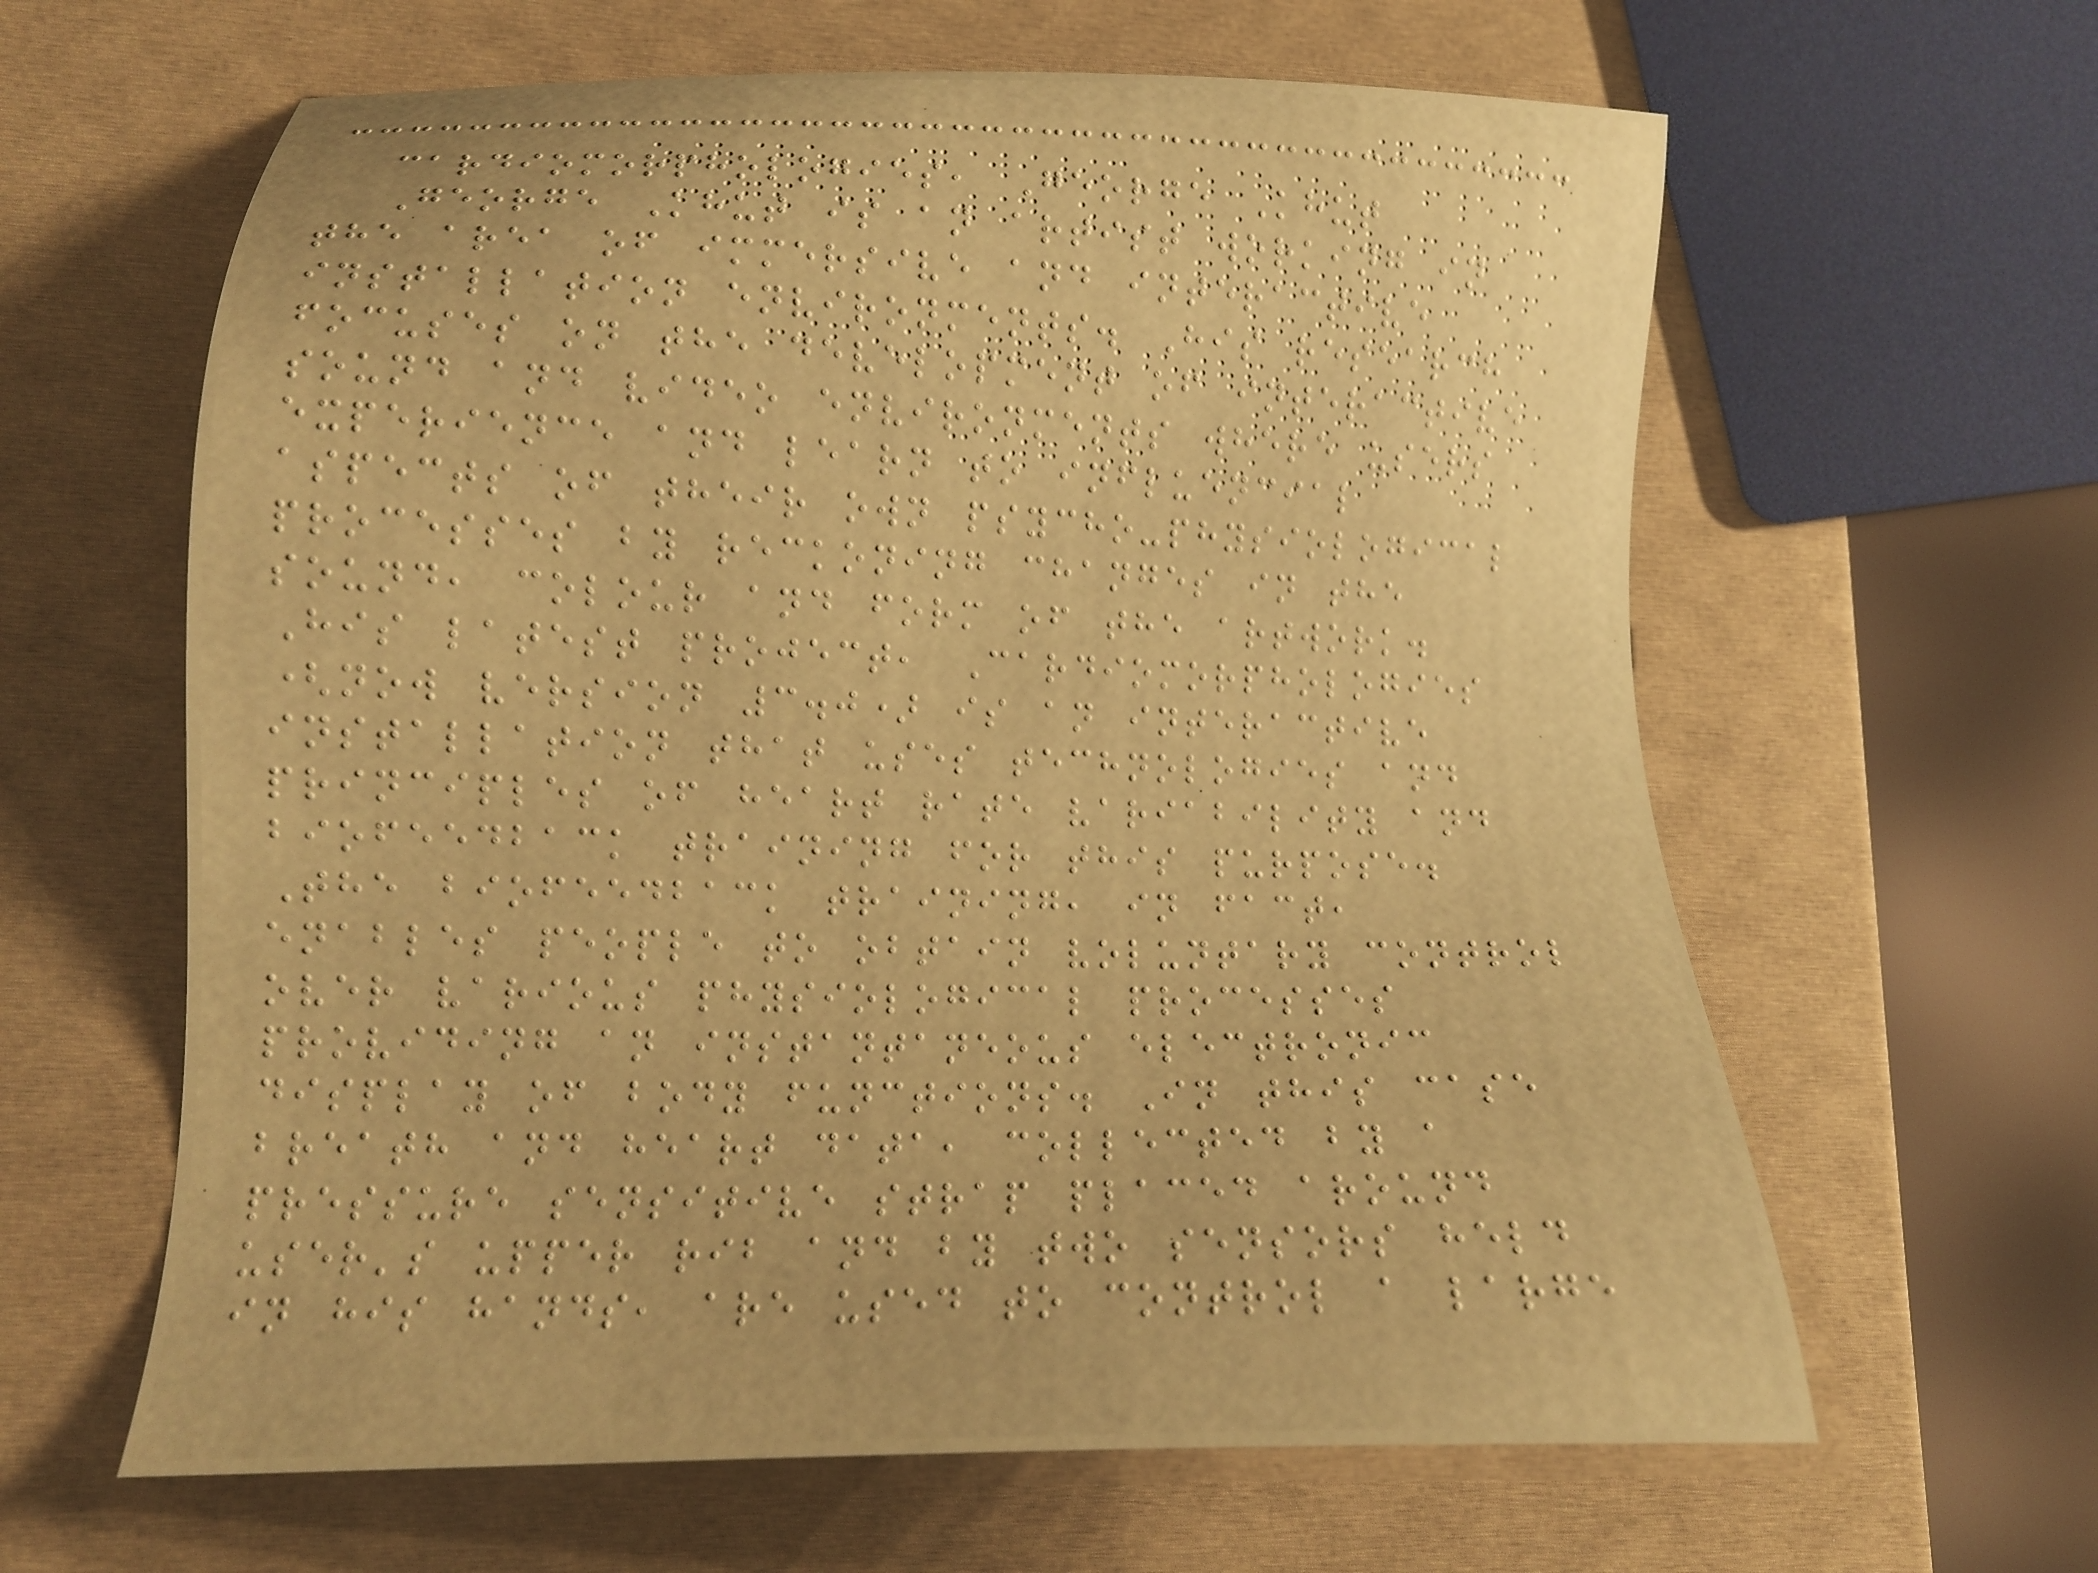cardiomorphologies, George Khut
George Khut is an artist working in
the area of immersive and interactive
installation environments. His research
focuses on the development of interactive
sound and video environments where users
experience and learn to influencial
aspects of their own psycho-physiological
processes by reckoning changes in the
sound, colour and form of the artwork.
His latest project, Cardiomorphologies
(now version 3.0) is an interactive
installation that uses technologies and
principles of heart rate variability and
biofeedback training for this purpose.
The biofeedback training, in fact,
enables people to obtain voluntary control
over various physiological processes
providing an instantaneous electronic
display of body functions. In this case
breath and heart data, collected by a
pressure sensitive strap placed around
user's upper rib and by two sensors held
in his hands, are used to control a large
